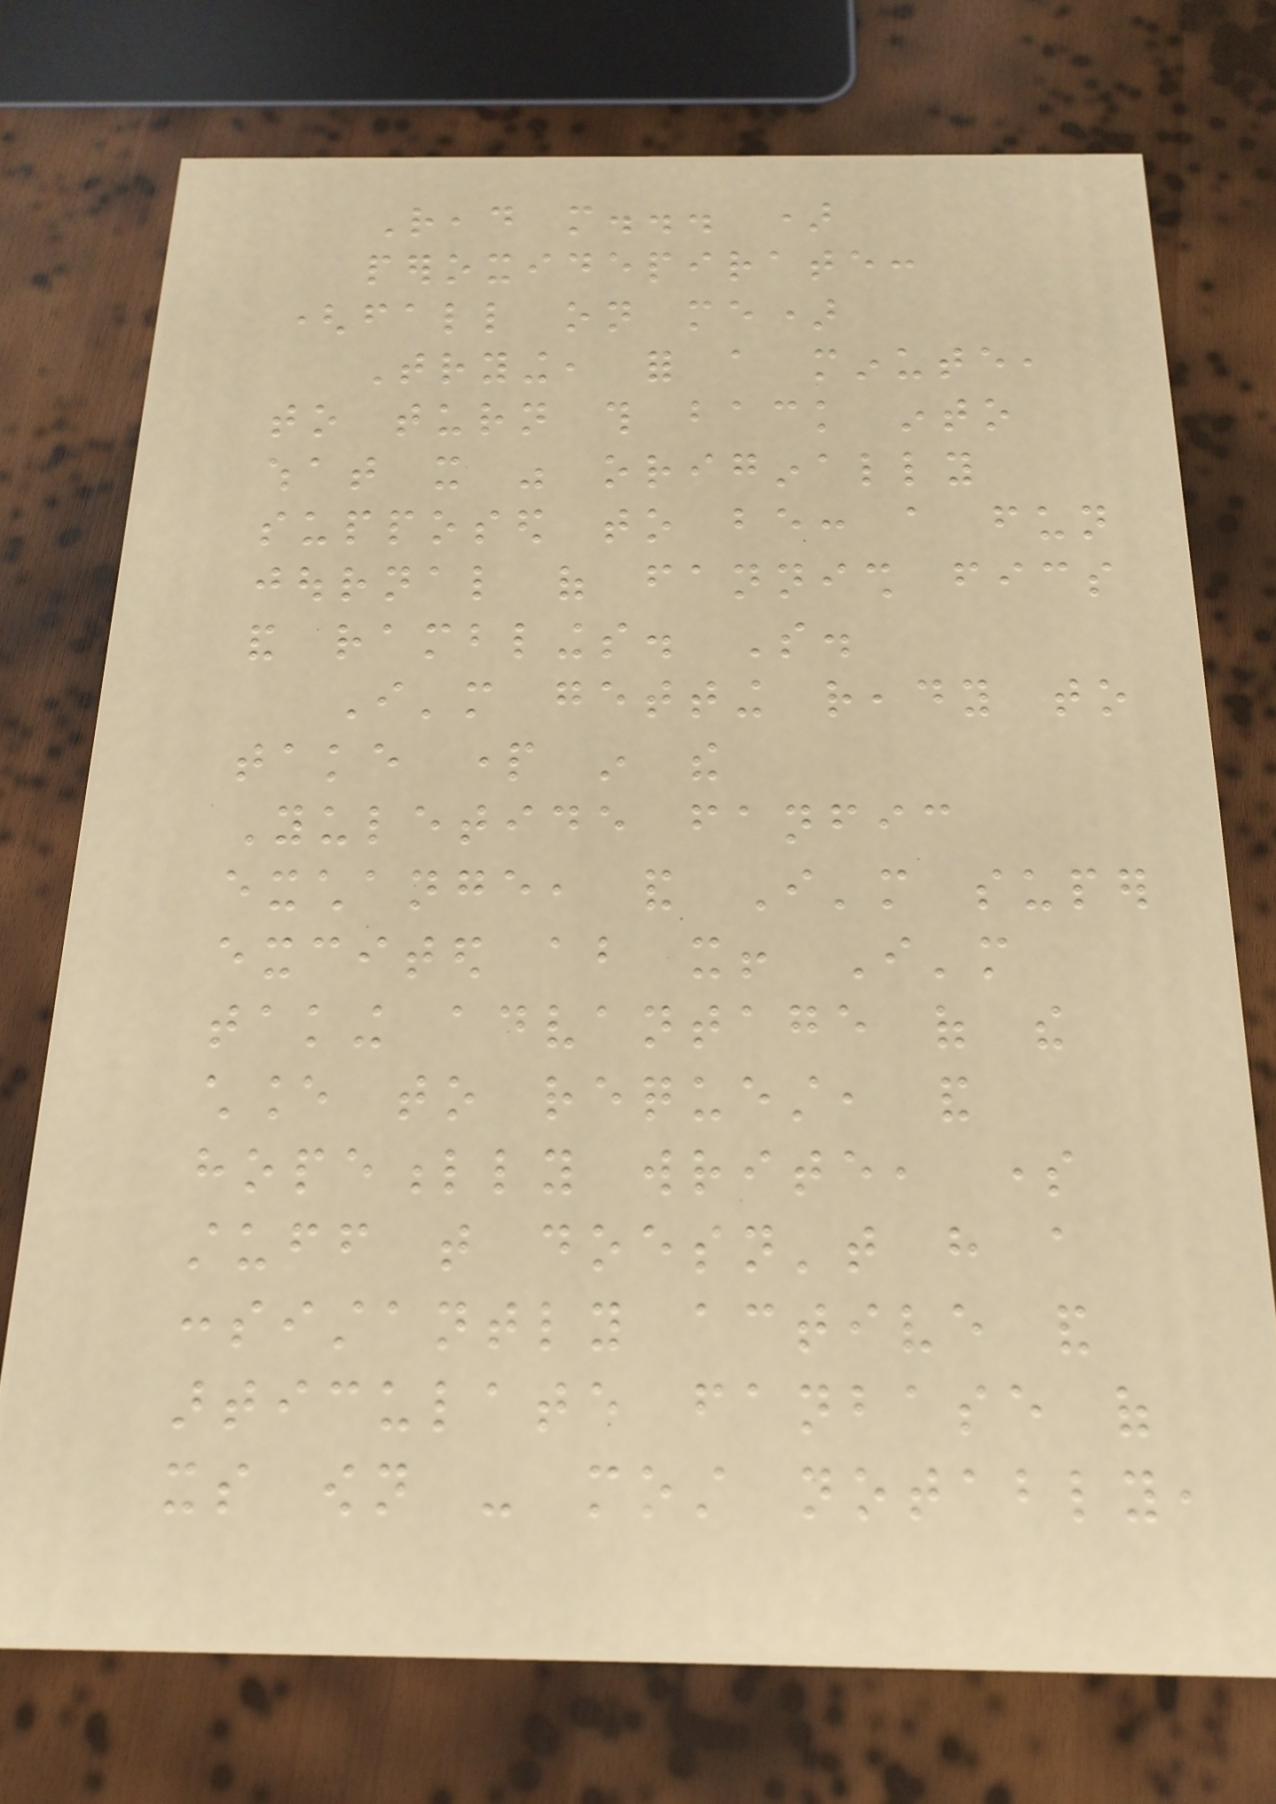Read more... )
peroxidepirate:
(fall on me)
Trying, for a minute,
to turn this back into
what it was originally
supposed to be: a fun
journal of fannish fics
and ramblings. So.
I'm getting ready to
take part in the
Yuletide fanfic
exchange, and I'm super
excited about it! I'm
taking advantage of the
chance to request, and
hopefully write, some
stuff that doesn't have a
consistantly active and
articulate fanbase of
its own - most notably,
